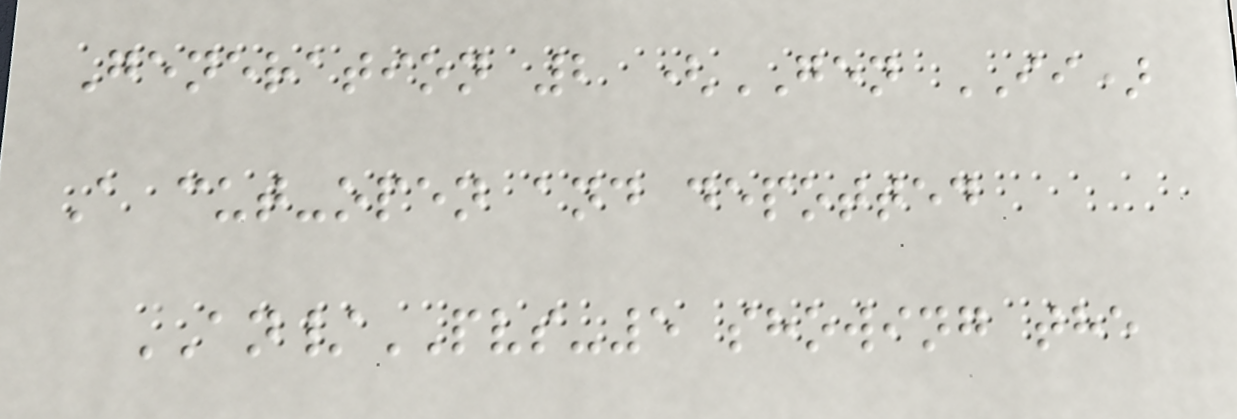Generation 2 (GEN II)
A cut-open and depotted
AN/PVS-5 showing the
